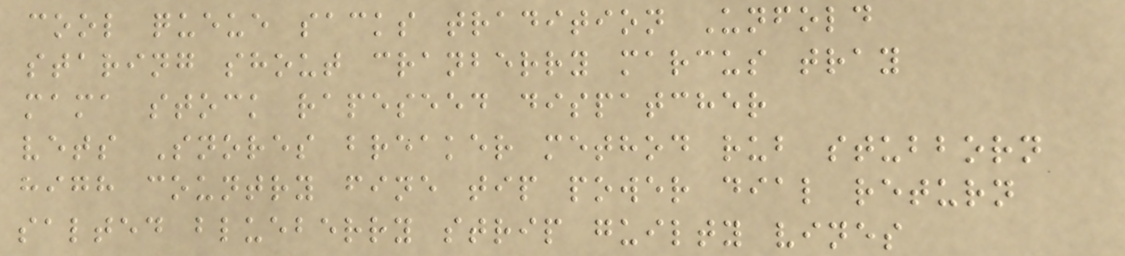cool queue sacks tradition Unfold
staring shout cranberry marcus tray
mama stock rapeseed dispatcher
vets Snores breaker method rub stubborn
high country fine tip power dial return
salted blueberry strip guilty vines
